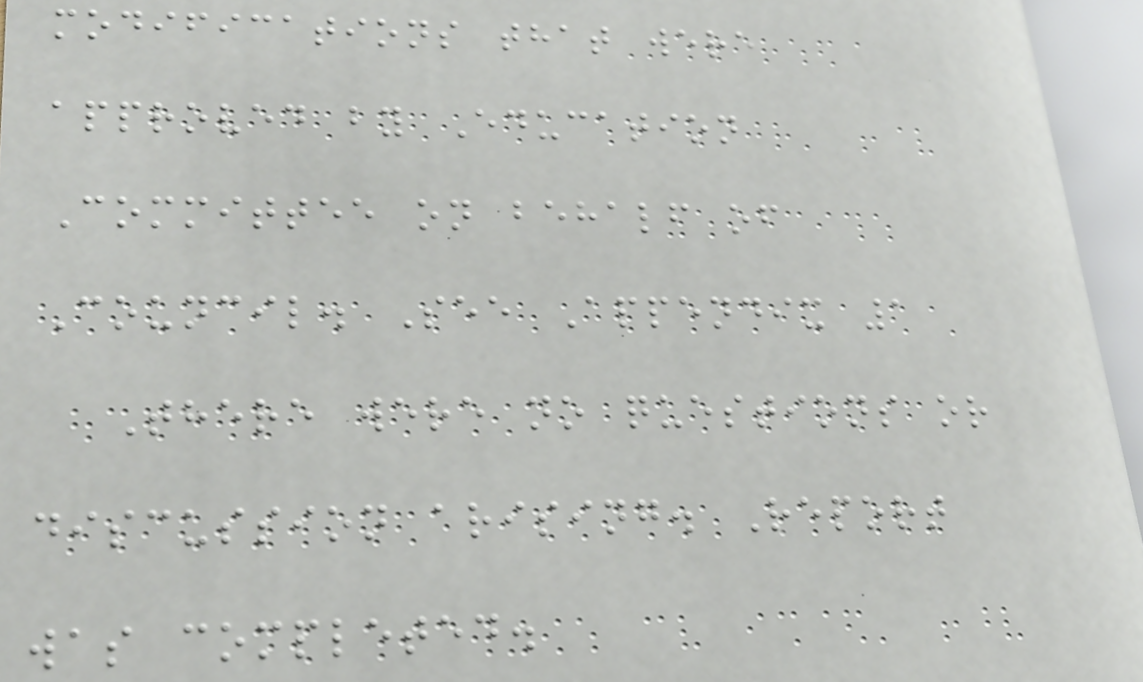modifications that were
approved by Education
Committee on behalf of
Council. See Appendix 1
There were no questions or
discussion arising. Report
was completed.
